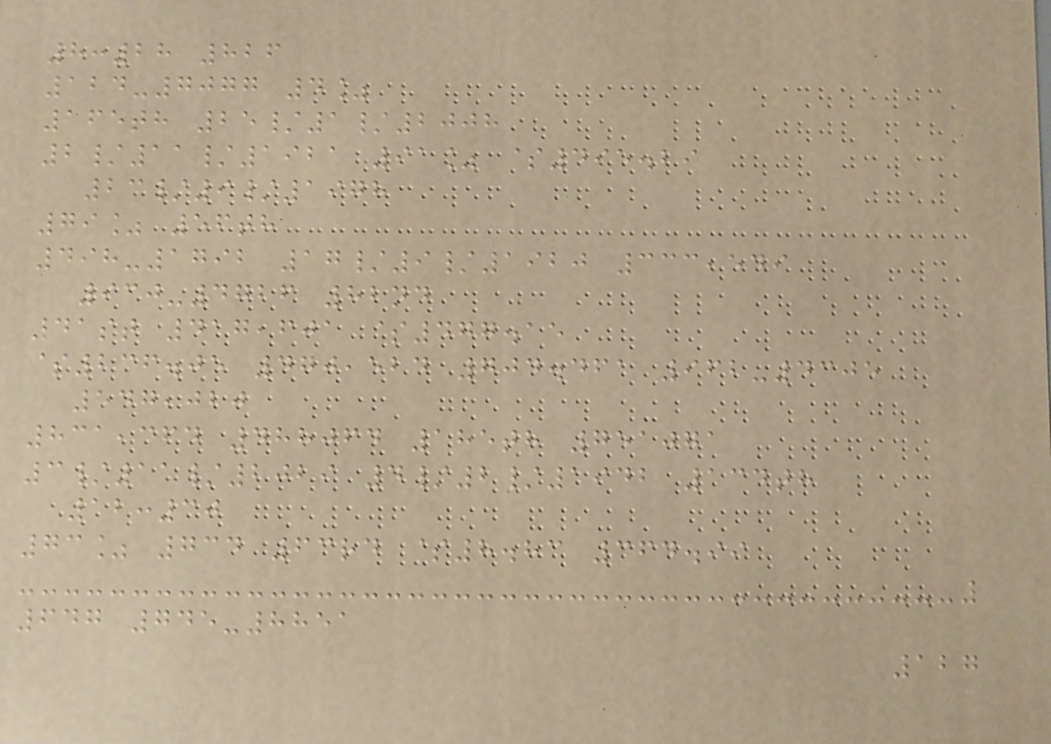8:28 826
124-7077 4%
165th 25/1/2008
2/11/1921 91% $495.29
23/9/1978
79% 56th
498-1792 17/9/1920 333,549
930-4726 82nd
41st 417,601 $477.15
$236.05 470,524 704.461 962-4305
547,020
831,364 488064 185th 751071
3/11/2029 4/2/1942 134th
12:30
73% 734 63rd $8.83 364.99
647 745-8851
127
